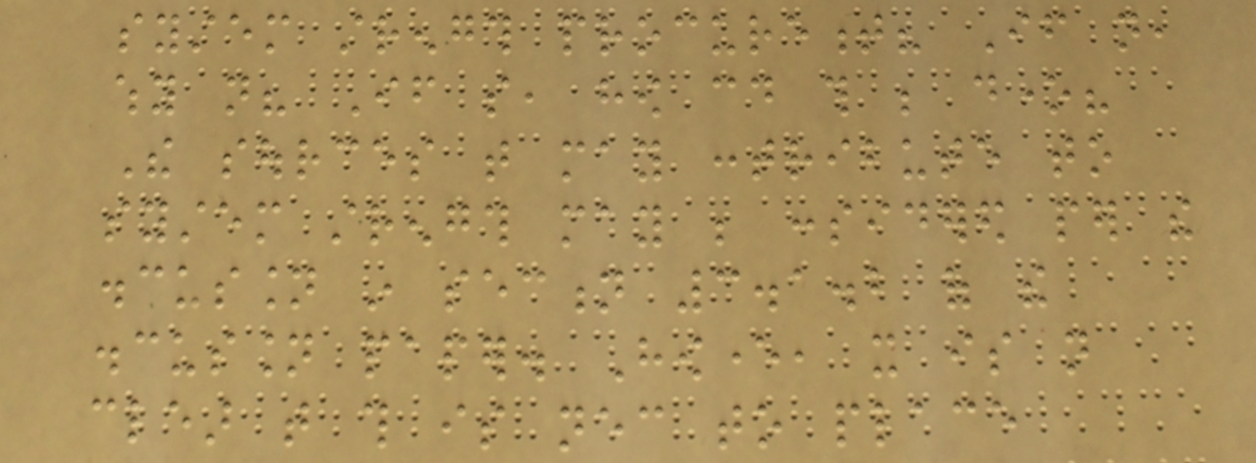system strength procurement? If not,
why not? If so, how could this be done?
The sources that may contribute to
system strength may be considered per the
discussion in section 3.1.2 of the
discussion paper. However, it is not
clear that this is necessary to place
